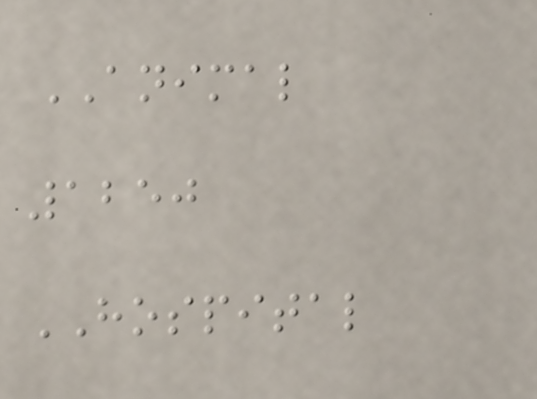ANIMAL
1250
HOSPITAL
